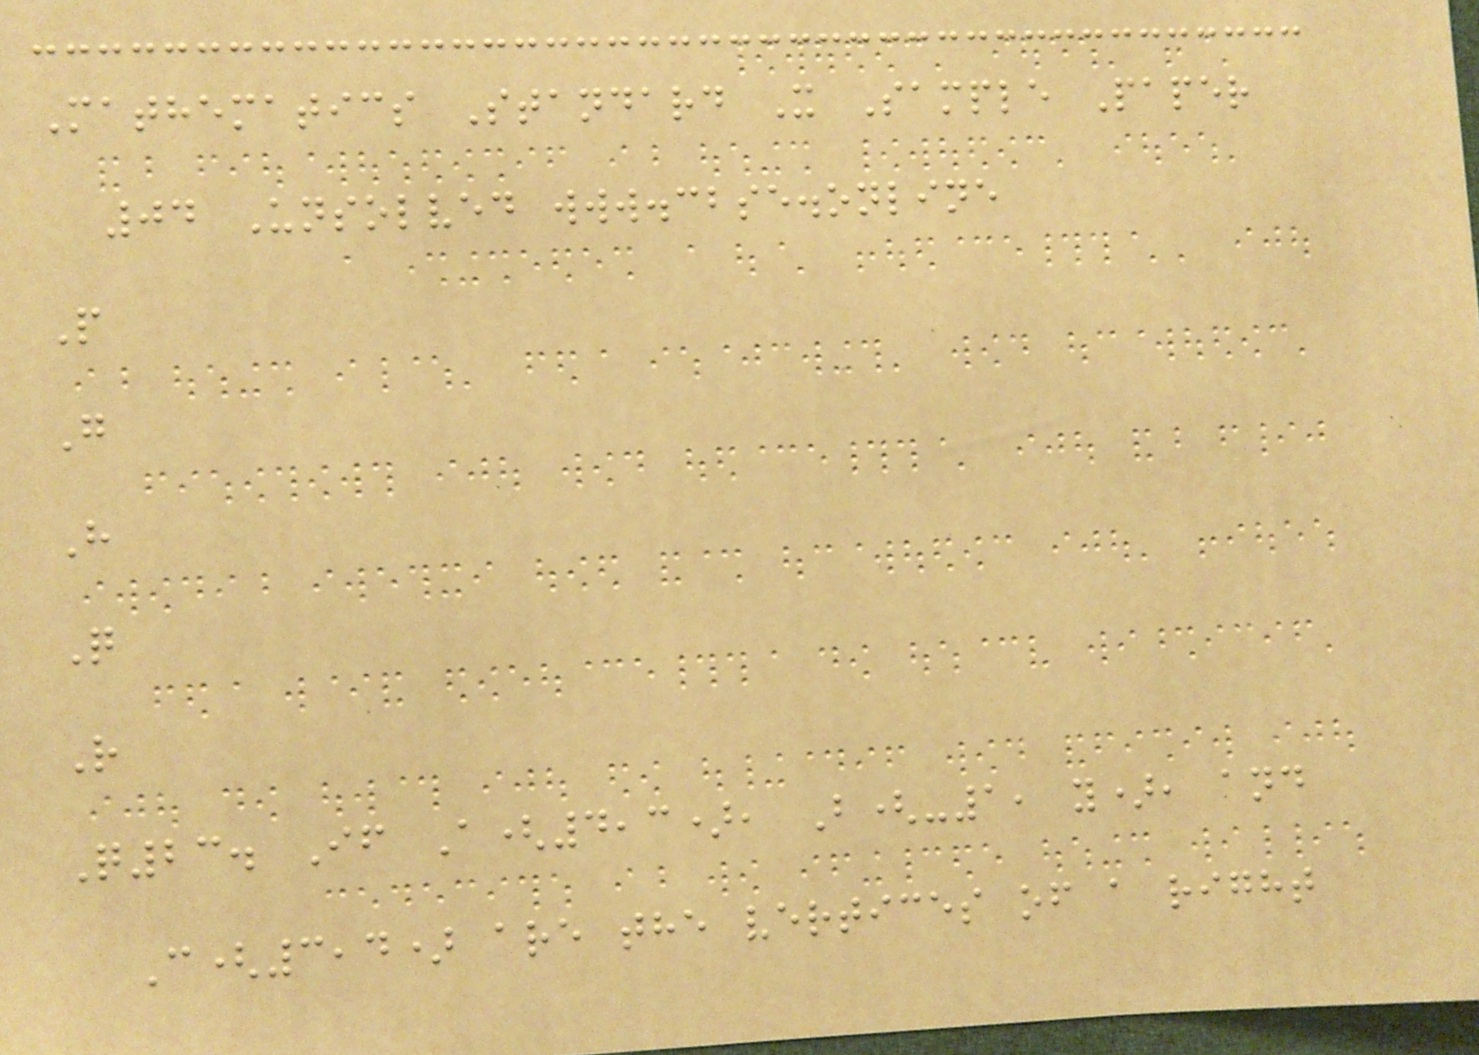Mathematics Standard X Sample Paper
04 Unsolved www.cbse.online
P
G
H
Q
R
Q23. If A(4,3), B(-1, y), and
C(3,4) are the vertices of a right
